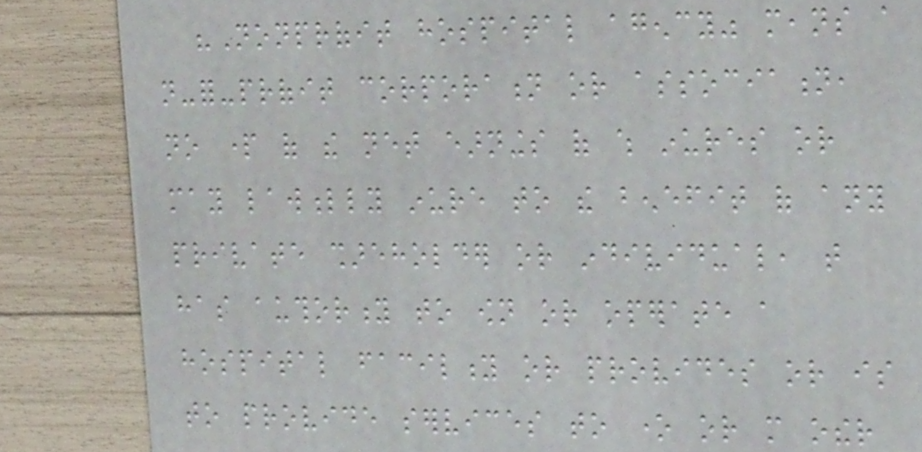"Nonprofit hospital agency" means a
not-for-profit corporation or association,
no part of the net earnings of which inures or
may lawfully inure to the benefit of any
private shareholder or individual, that
has authority to own or operate a
hospital facility or provides or is
to provide services to one or more other
